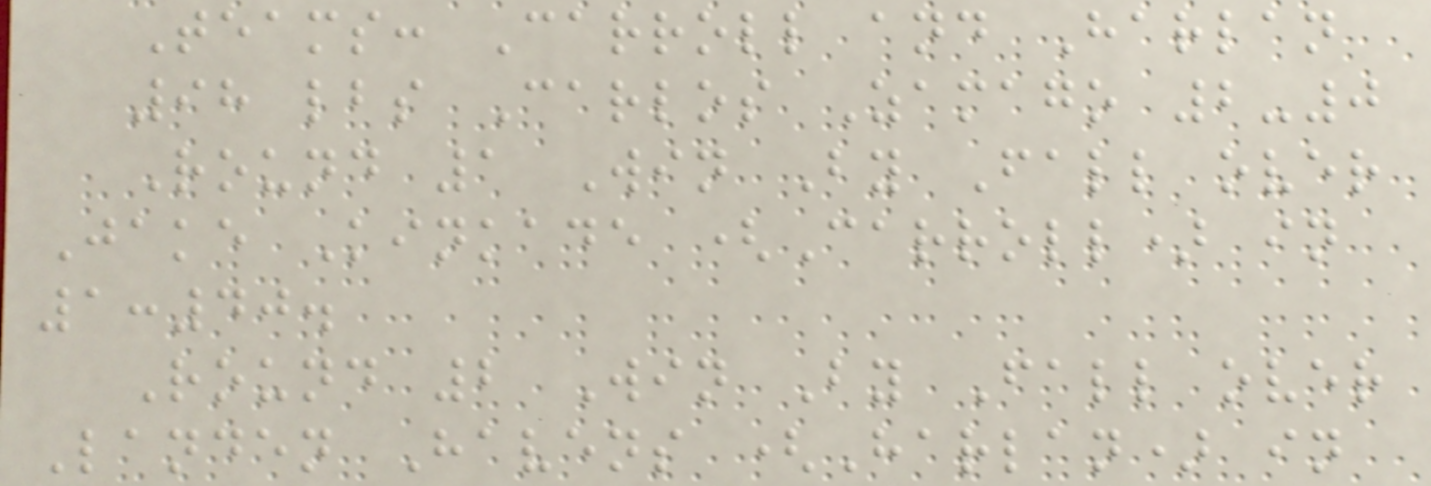Teams: Carroll and Harlan
98 lbs Carlos Zamago 2-0
Round 1 Win By Fall over
Jake Kinkade (Carroll) in
1:40.
Round 2 Win By Fall over
Landen Havens (Harlan) in
